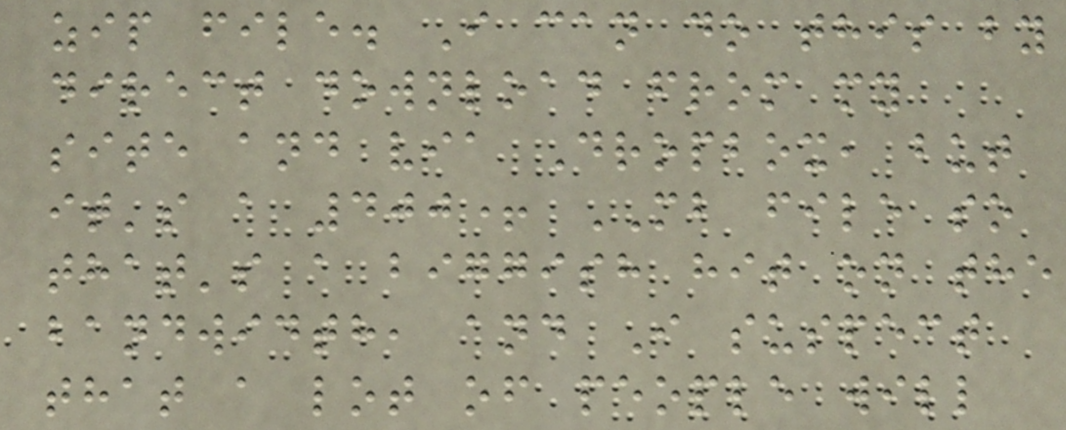zip file. I can do this by
direct download from my
site and via Dropbox, but
it's a 400+ MB file so
that's a biggish hit on the
bandwidth, and I suspect
that a lot of people will
